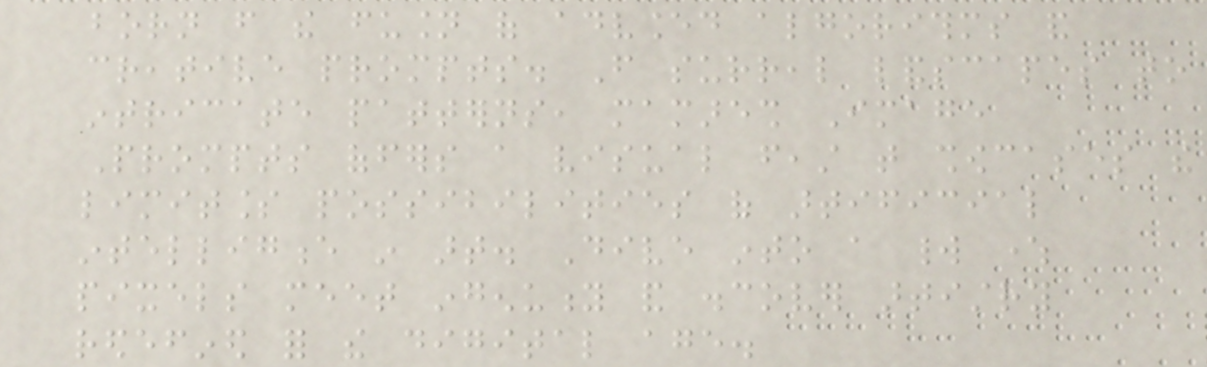born from the fusion of advanced algorithms and
creative prompts. From surreal landscapes to
intricate patterns, mamaresh Image
Prompts offers a visual feast that showcases the
limitless possibilities of artificial
intelligence in art. Dive into a world where
pixels meet ingenuity and discover artistry
redefined for the digital age.
